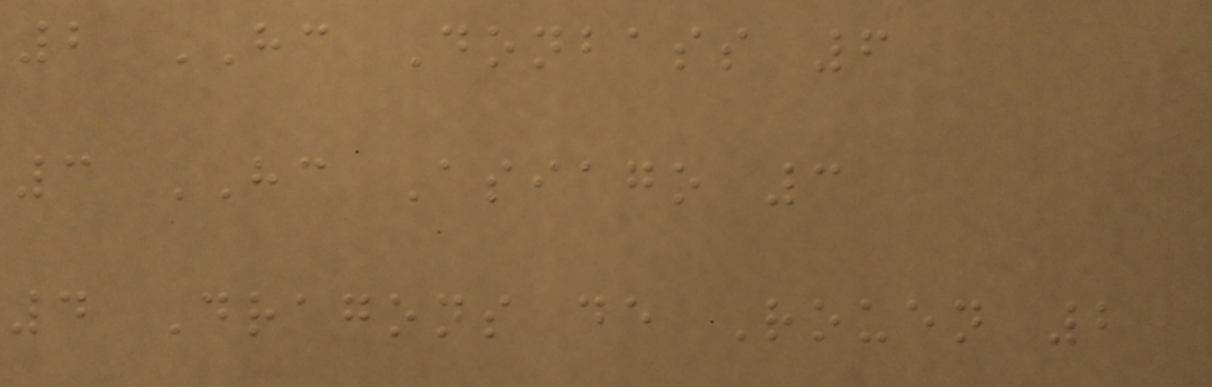2 HC Donbass 6
3 HC Asiago 3
4 Dragons de Rouen 2
